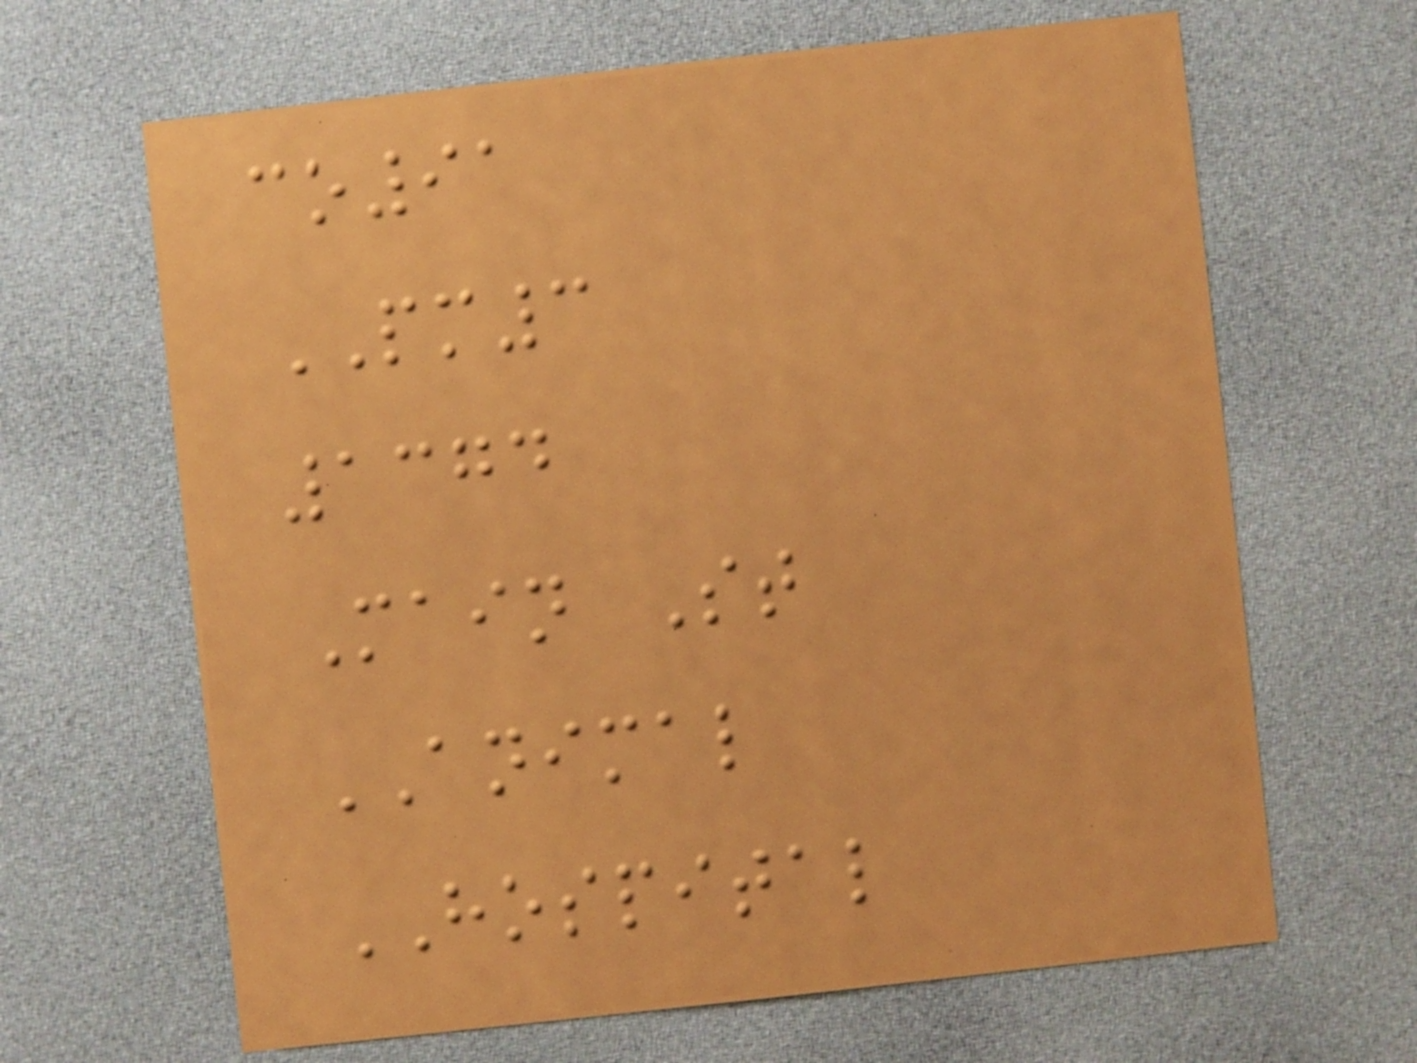co91
PM3
1374
Main St
ANIMAL
HOSPITAL
